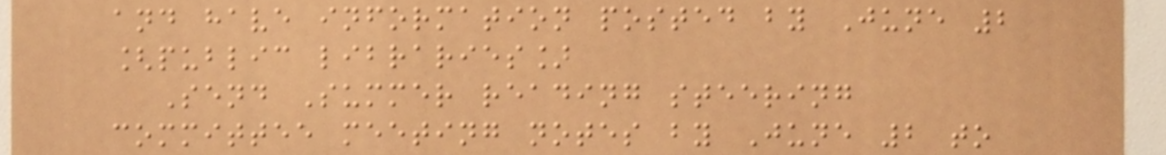and have information posted by June 2
[public libraries]
Send Summer reading steering
committee meeting notes by June 2 to
